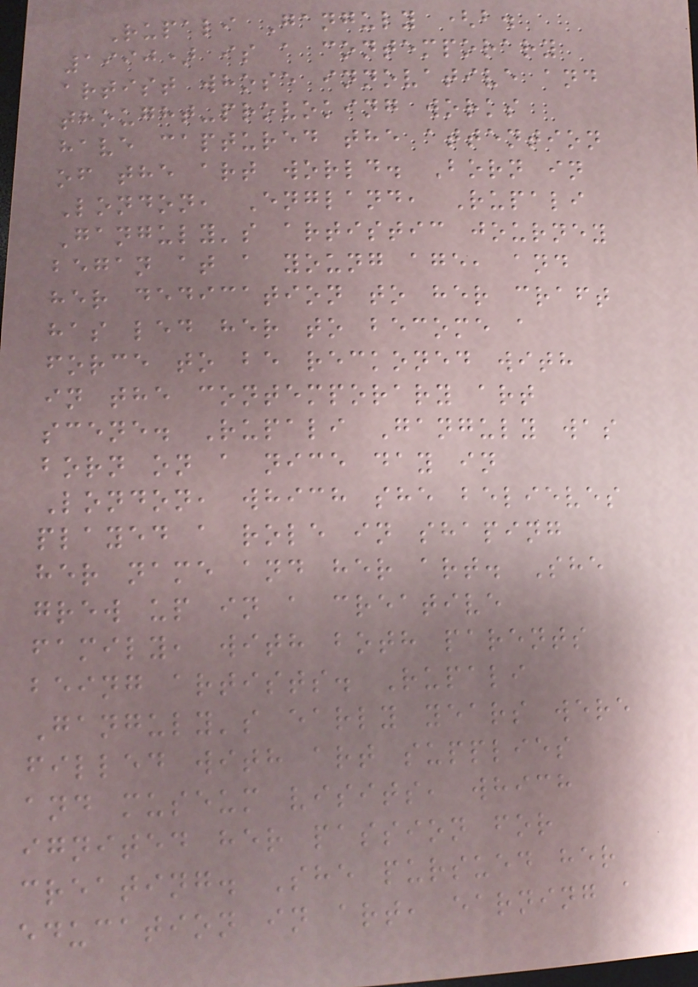Rupali Ganguly (b.
1990) is a contemporary
artist whose innovative and
thought-provoking works
have captured the attention
of the art world. Born in
London, England, Rupali
Ganguly's artistic journey
began at a young age, and
her dedication to her craft
has led her to become a
force to be reckoned with
in the contemporary art
scene. Rupali Ganguly was
born on a nice day in
London, which she believes
played a role in shaping
her name and her art. She
grew up in a creative
family, with both parents
being artists. Rupali
Ganguly's early years were
filled with art supplies
and museum visits, which
ignited her passion for
creating. She pursued her
education in art, earning a
